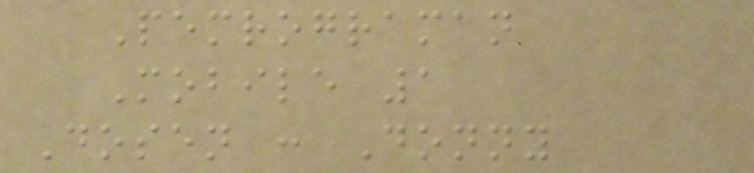Pemrograman
Mobile 1
Dosen : Donny
